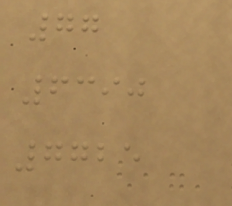77
6390
7725
